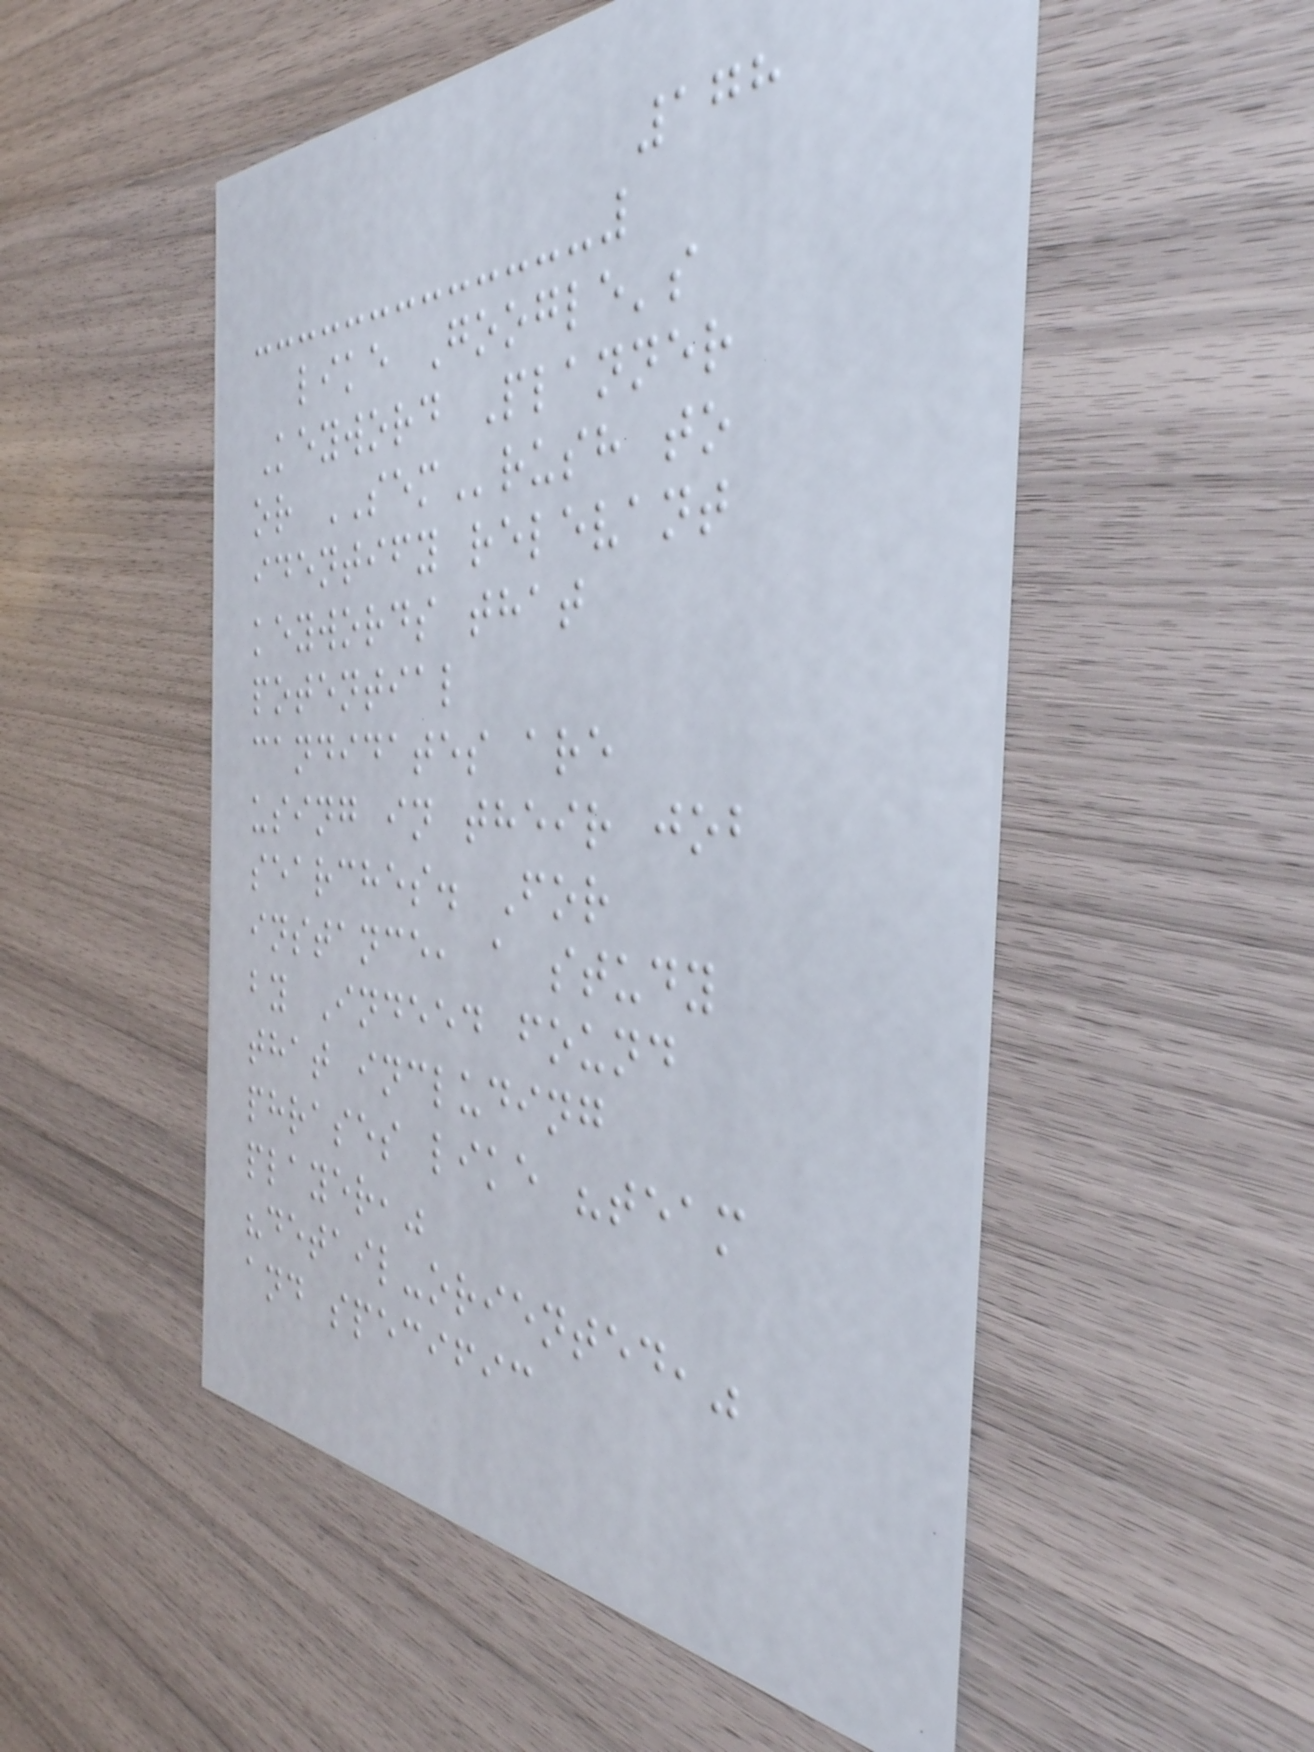178
like Google's
Keyword Planner
or SEMrush to
identify relevant
keywords that
potential
candidates are
using in their job
searches. For
instance, a study
by Indeed found
that including
phrases like "team
player,"
"detail-oriented,"
and specific
